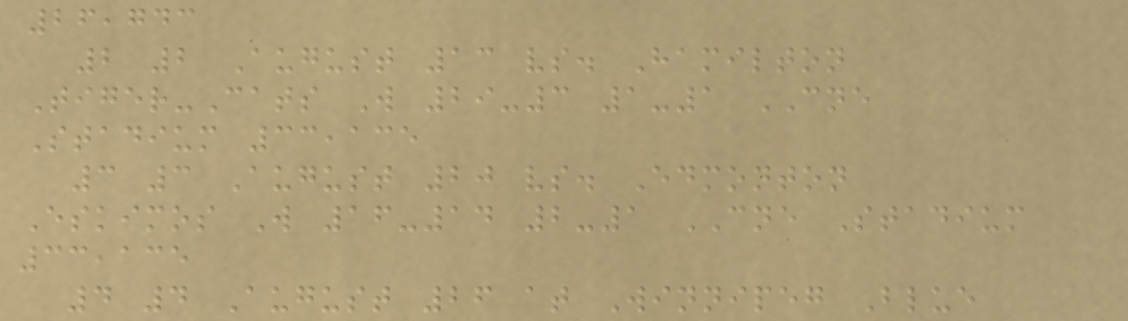26,743
2 2 August 13 vs. Hamilton
Tiger-Cats W 29-3 1-1 CNE
Stadium 33,135
3 3 August 20 vs. Edmonton
Eskimos W 16-14 2-1 CNE Stadium
33,135
4 4 August 26 at Winnipeg Blue
